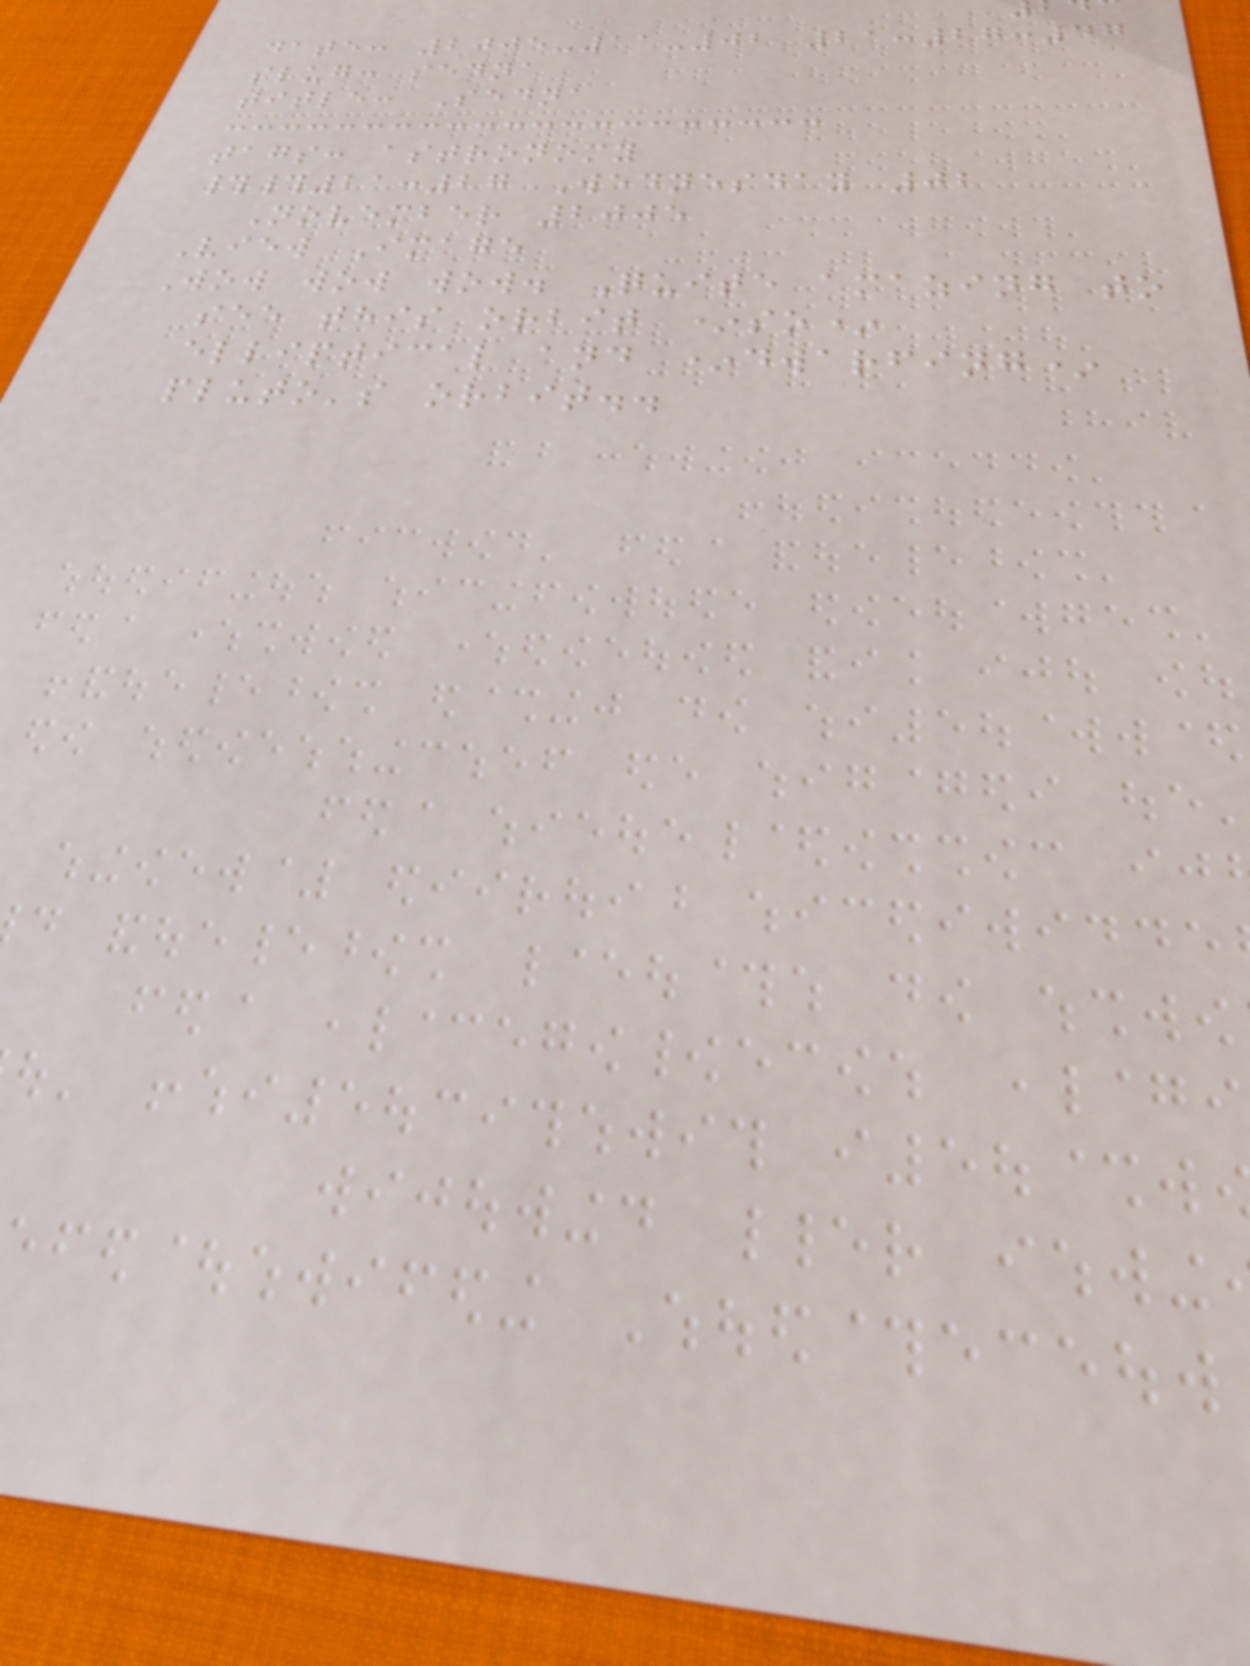date: 2005-11-02 21:27:47
slug: sedna
title: Sedna
tags: astronomy
##21:27 Wednesday 02
November 2005
View Image
Wow wow wow. Quite amazing to
see this orbit *so*
elliptical and *dwarfing*
pluto's orbit..
